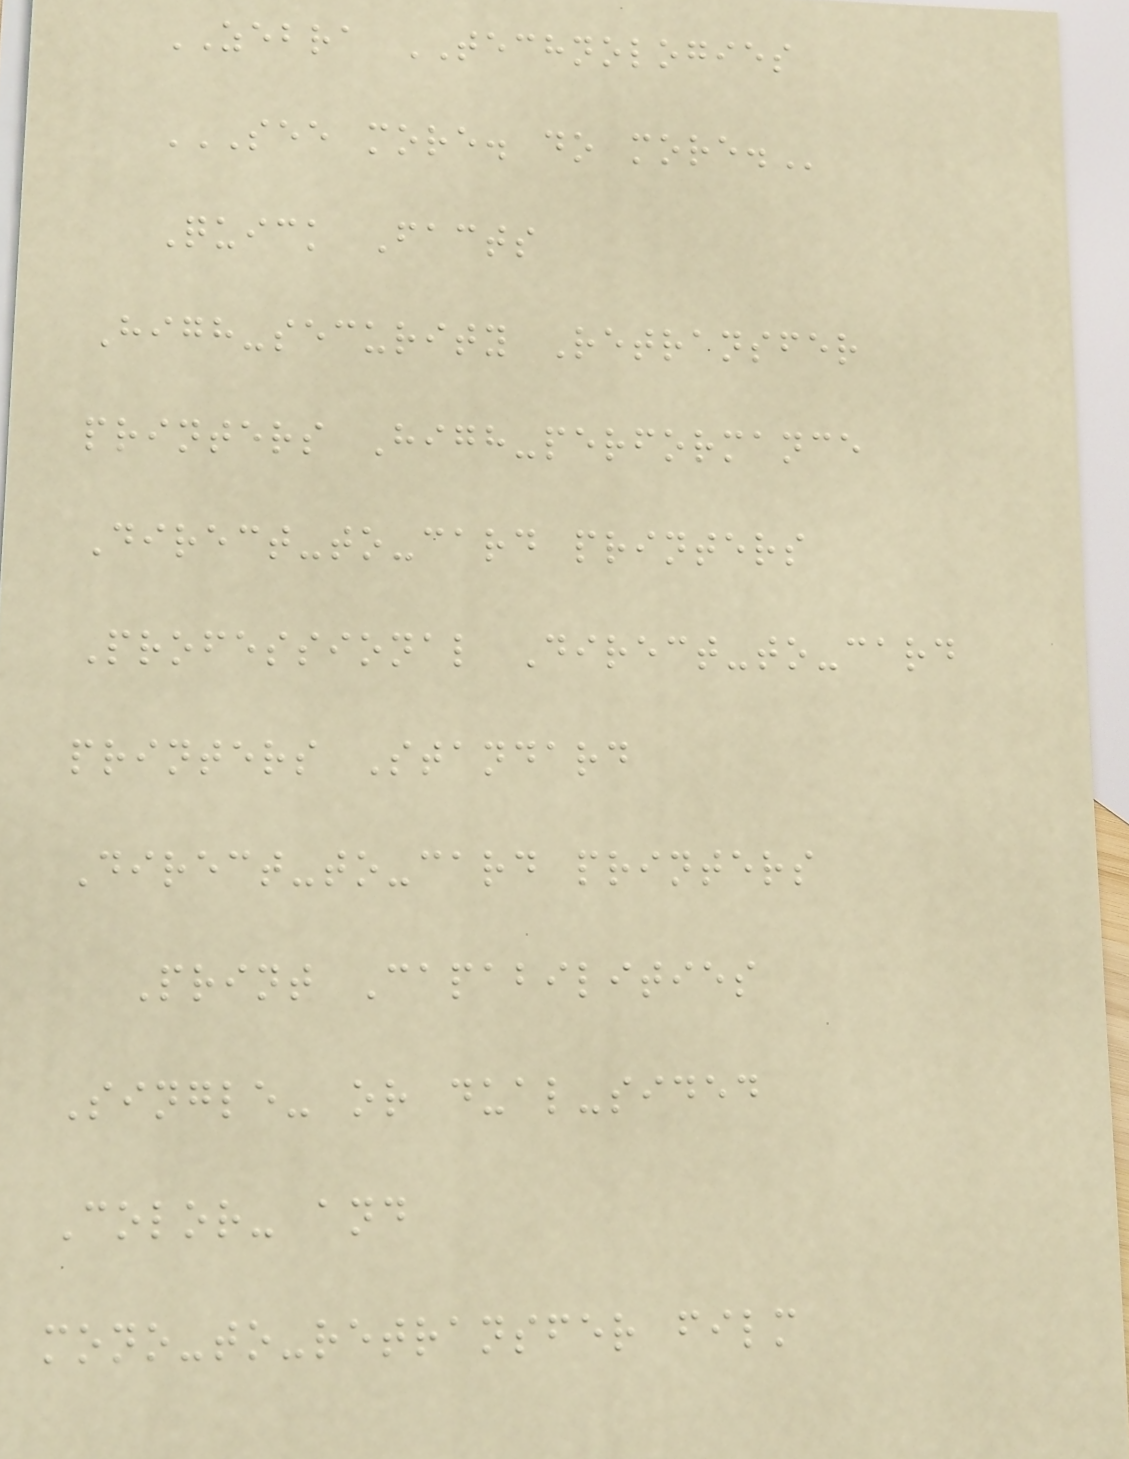ZEBRA TECHNOLOGIES
SEE MORE. DO MORE.
Quick Facts
High-security Retransfer
printers High-performance
Direct-to-card printers
Professional Direct-to-card
printers Standard
Direct-to-card printers
Print Capabilities
Single- or dual-sided
Color- and
mono-to-retransfer film
